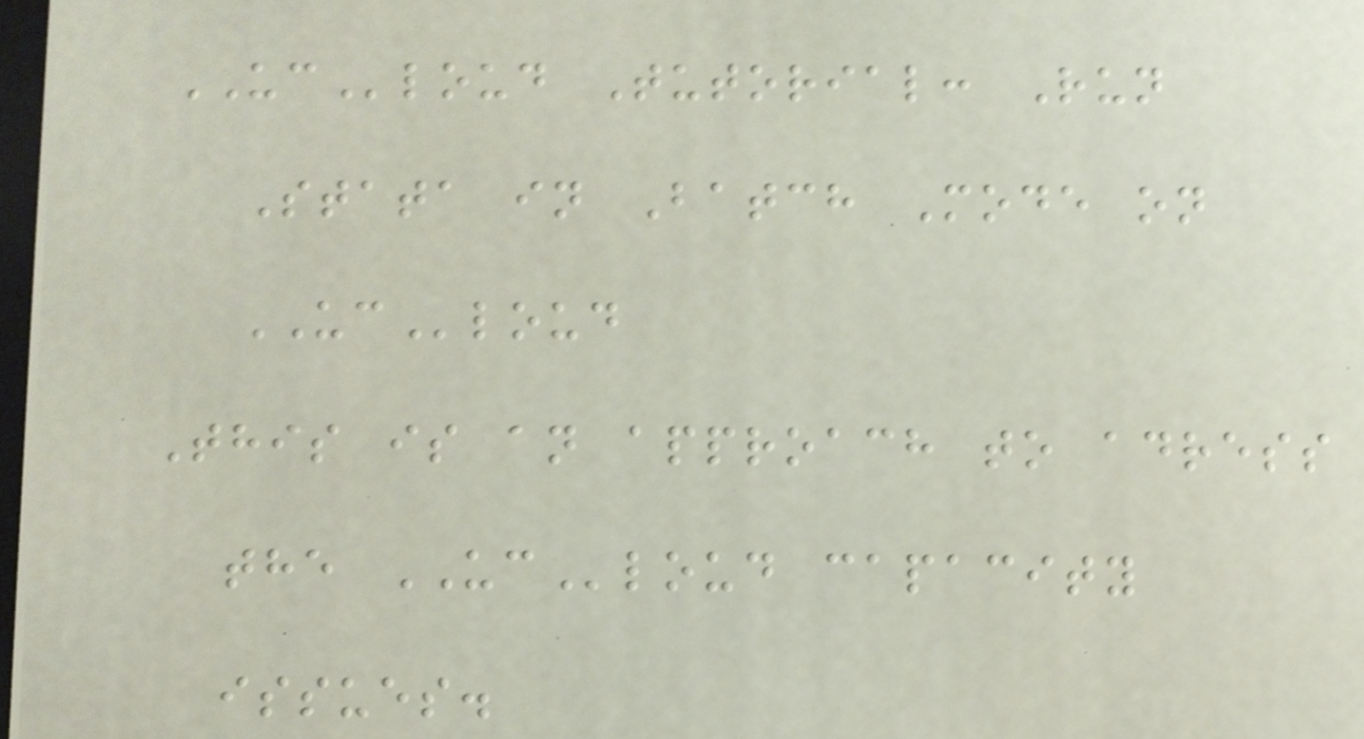UCloud Tutorial: Run
Stata in Batch Mode on
UCloud
This is an approach to adress
the UCloud capacity
issues.
